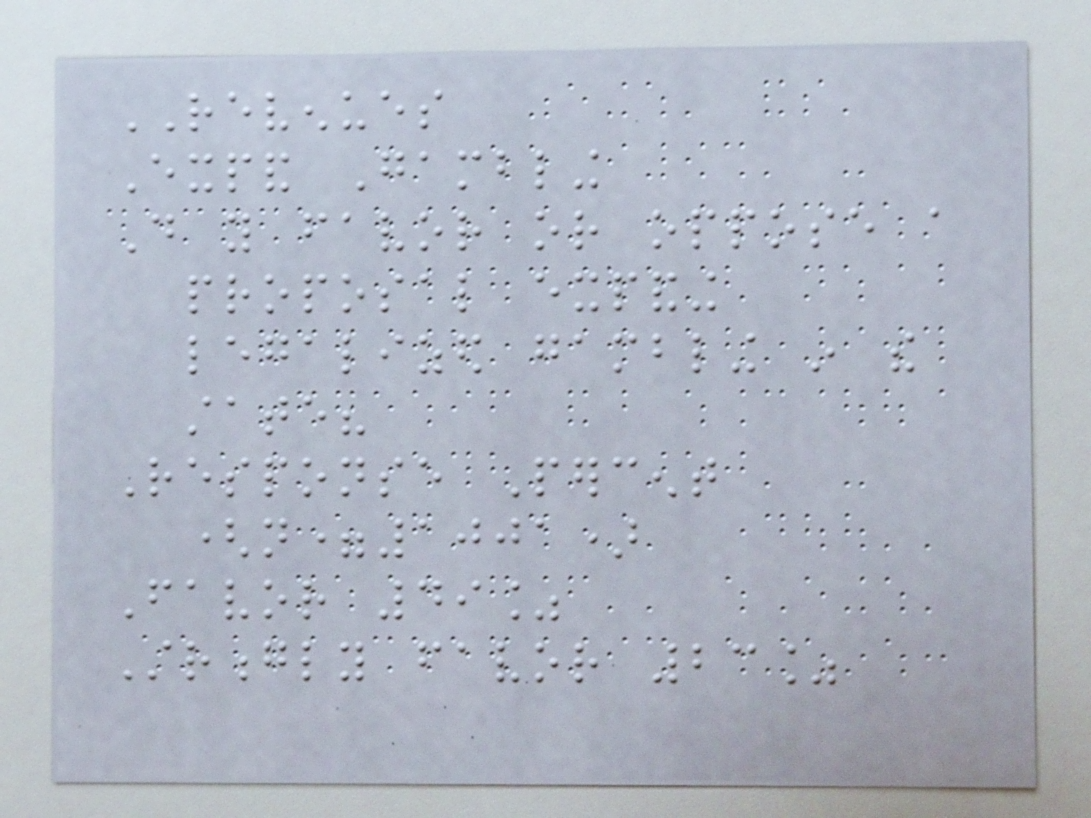REVENUES
Expand Gambling
Do you favor or oppose a
proposal expanding
legalized gambling in the
state?
Response Percent
(n=1001)
Favor 49%
Strongly favor 23%
